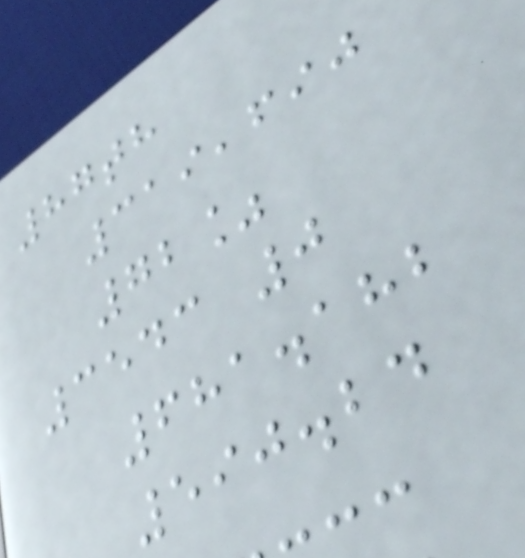87th
319,690
72%
3543 0
681.182
590.24
